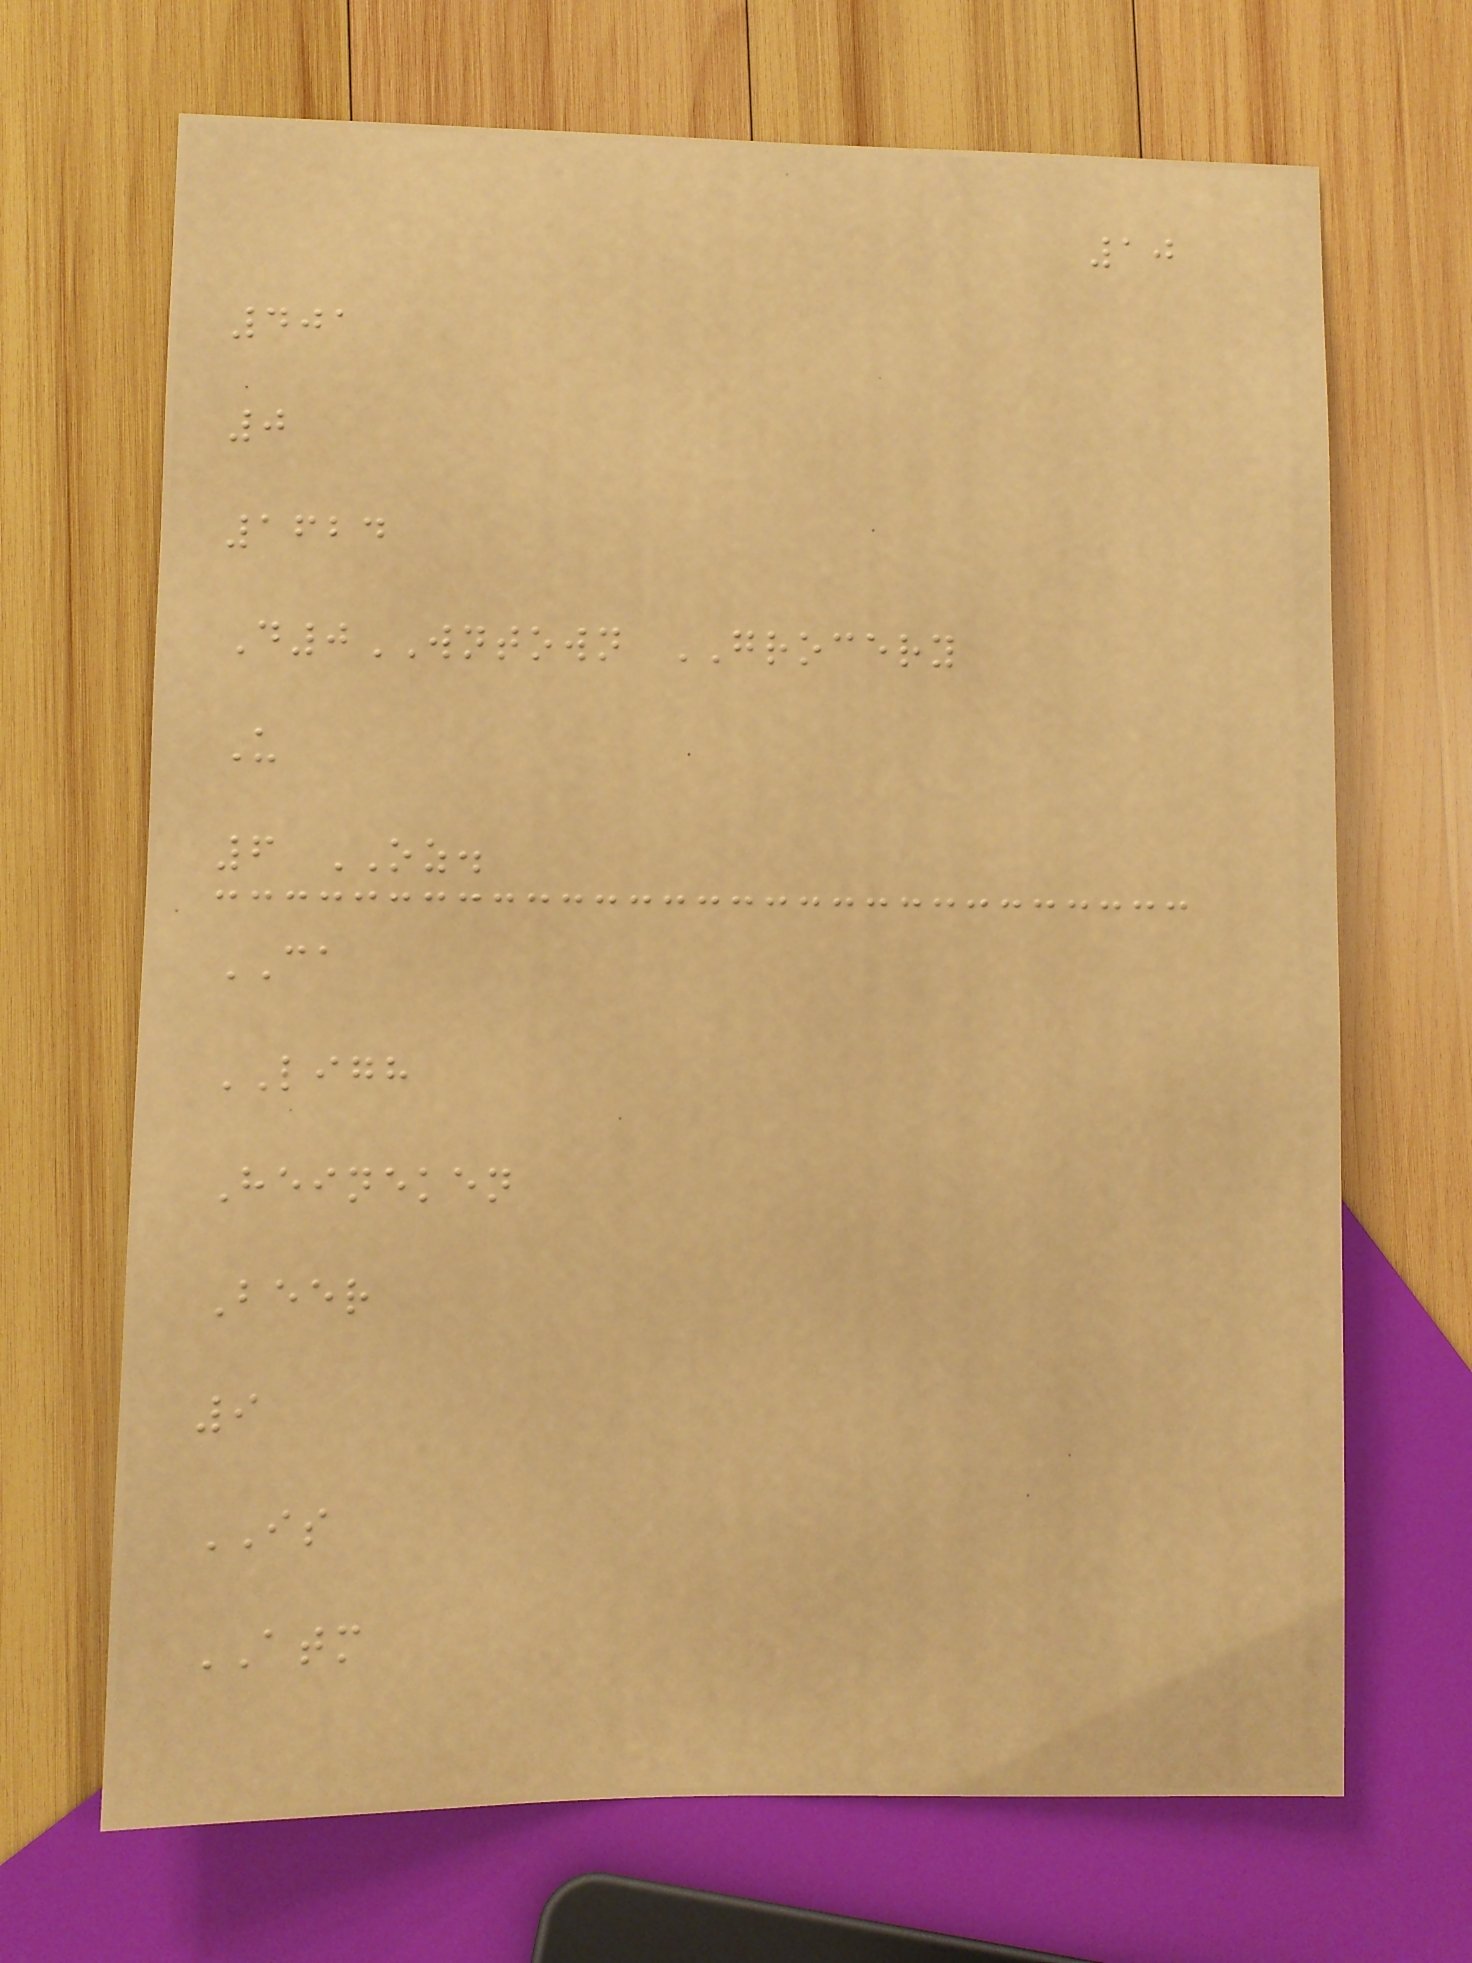10
401
0
1624
D0WNTOWN GROCERY
U
6 OZ.
CA
LIGH
Heineken
Beer
9
IS
ATM
